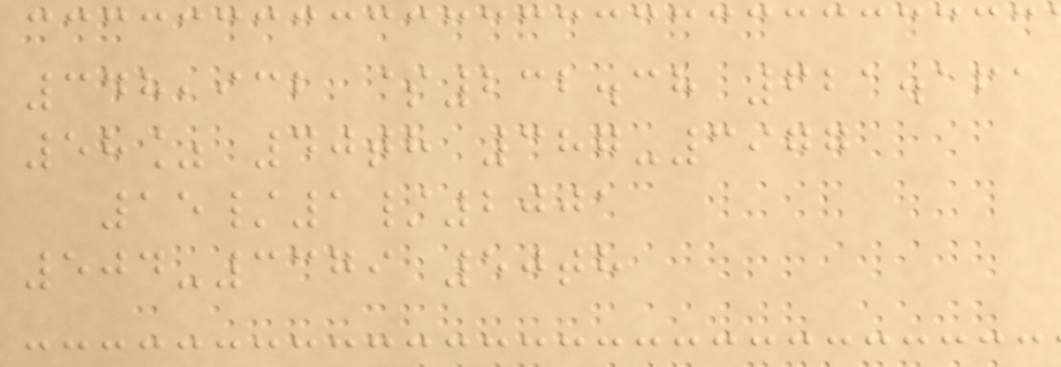348,932 $232.38 621.161
58% 40th 387-3977
15/1/2001
504-3379 50th
